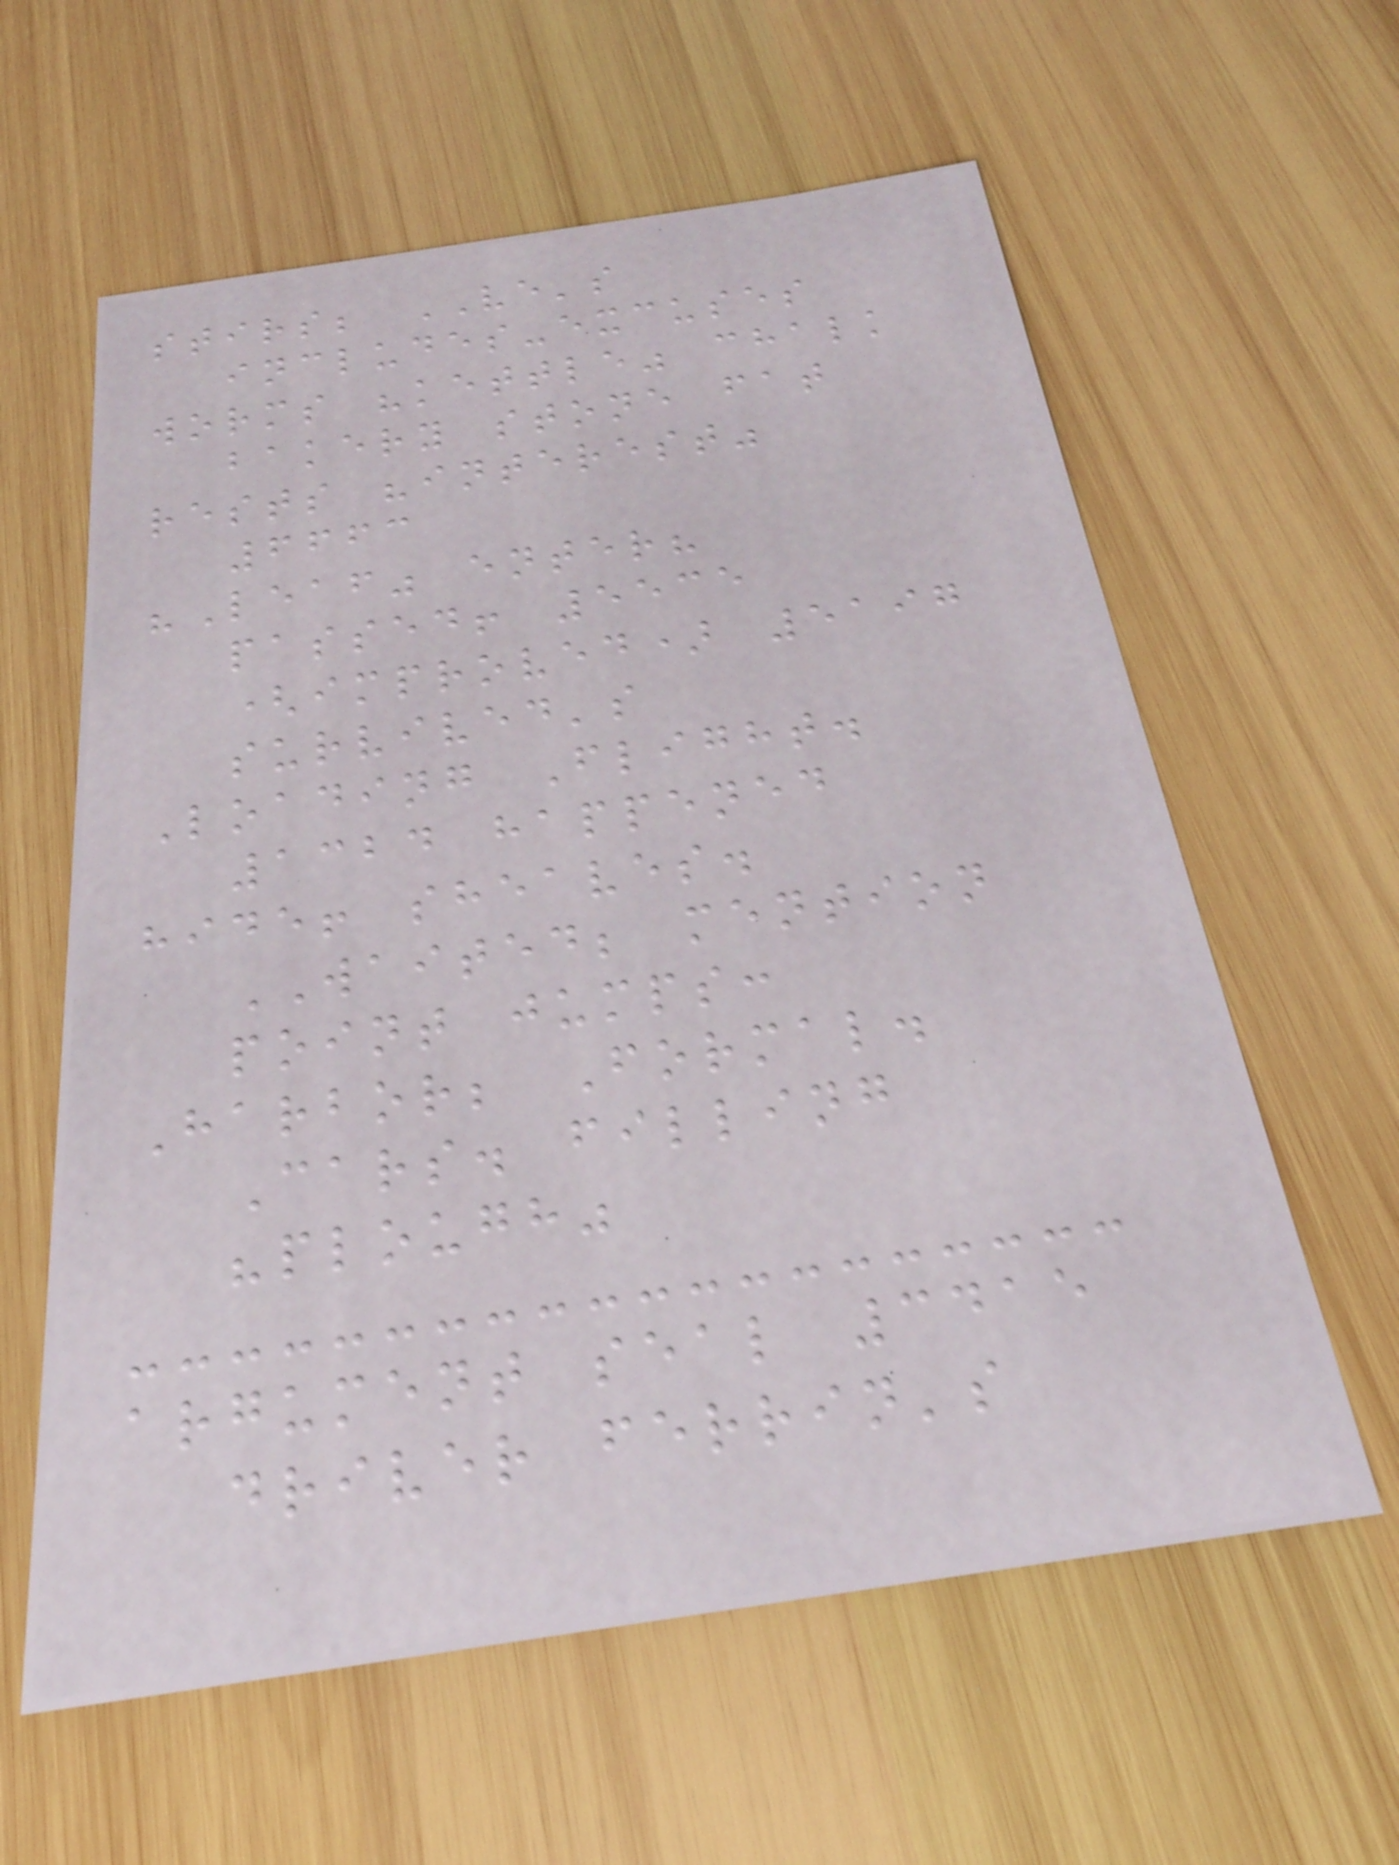stirs; VE's
includes-excuses
worms "kettle" chalk
bakery stone fat
rests "interest"
6663
"Leaf" enter?
passed! 5535
(improved) 5197
survived's
Loading Flight.
1324 happened
hide! sheaves.
WAITED; mention
point jumps:
Harbor; Formal.
Cars. filling
"plough"
argument seal 3415
driver ferrin's
